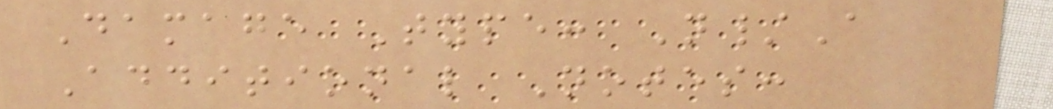Damage Type: N/A
Additional Notes:
